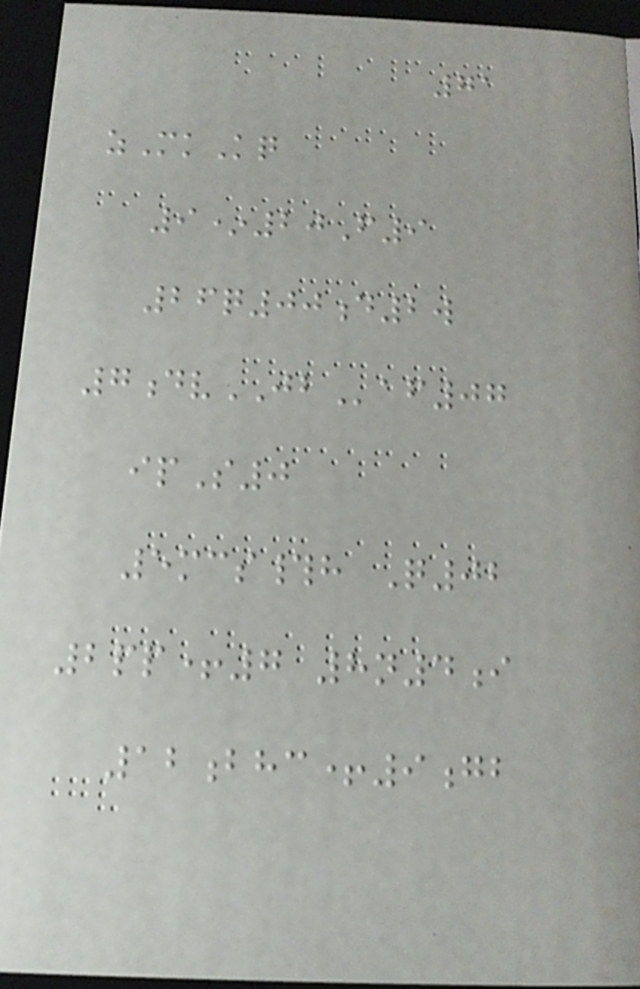71
zMkKq
9*20F9
26q00d2w
7dvJBaf07
ipS0
5mcs#h Q02
2pp+7 8n4i
12bhc+9gb
